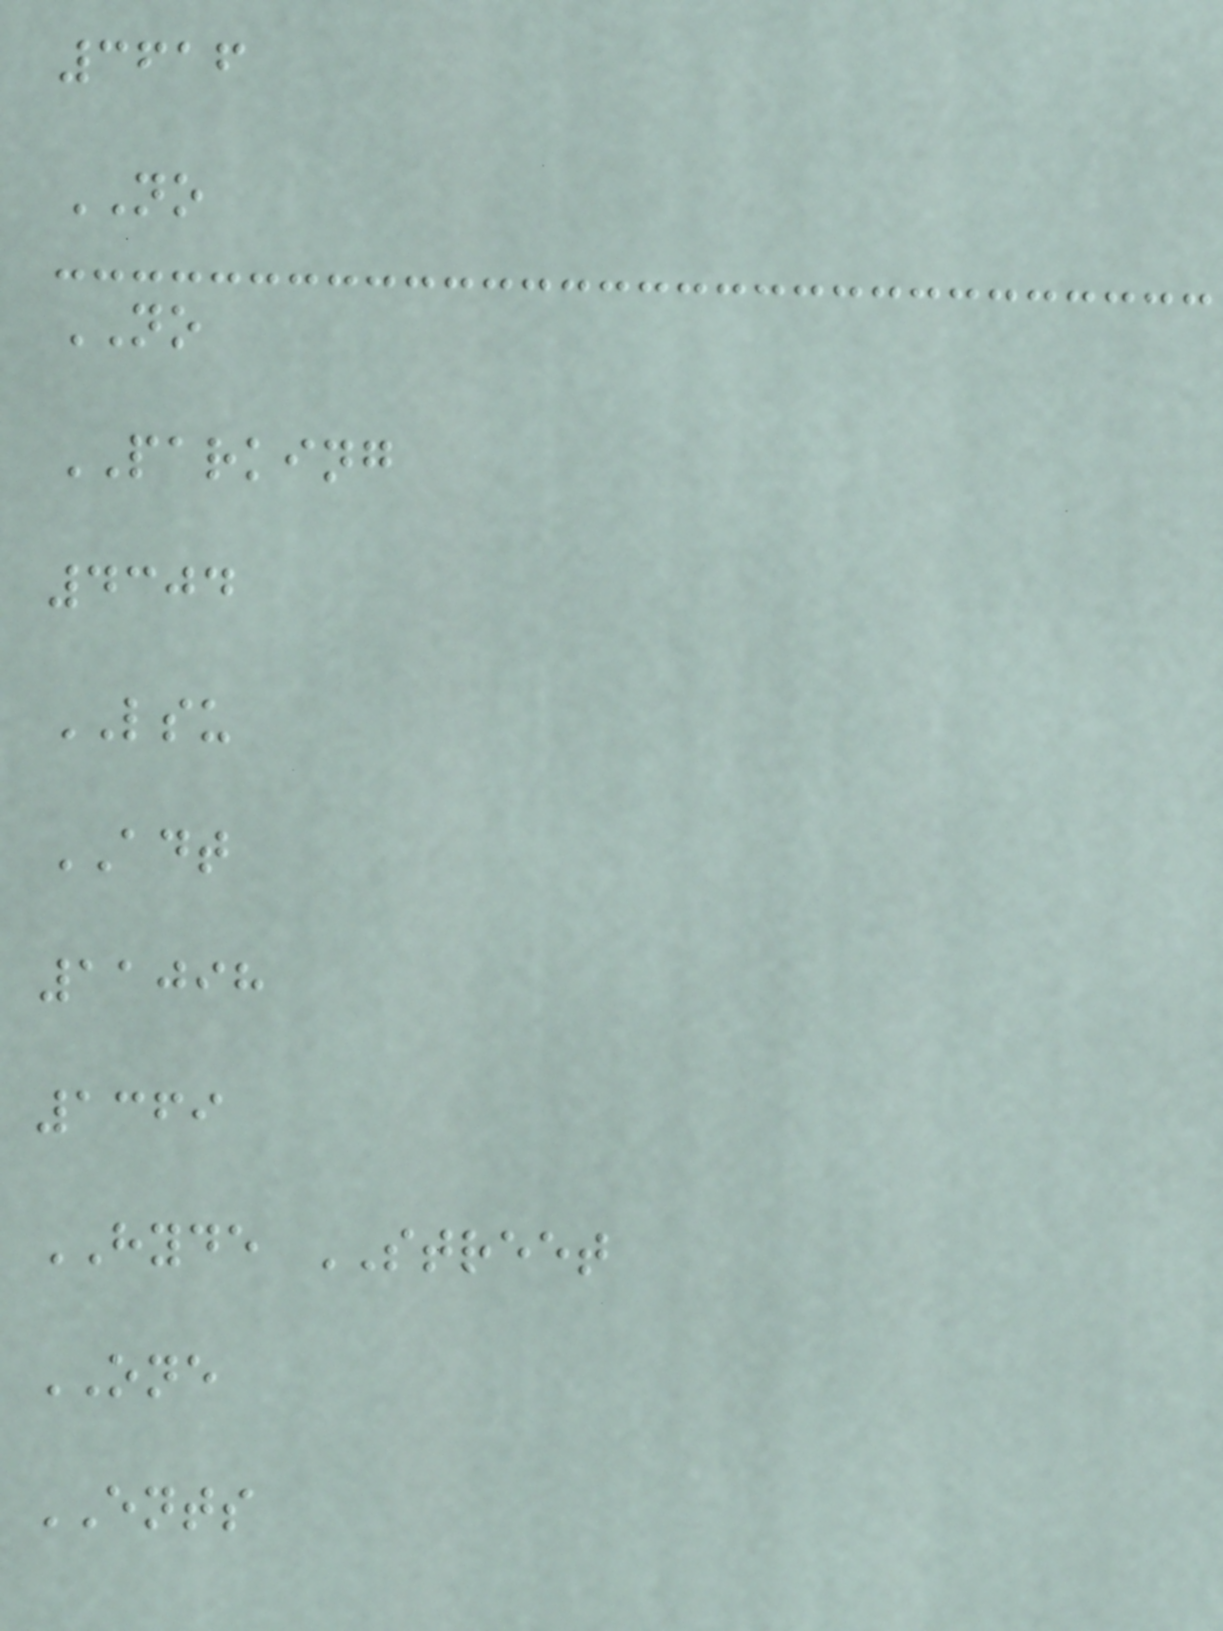3616
NO
NO
PARKING
4304
LSU
ADT
11098
1369
HYDE STREET
ONE
ENTS
